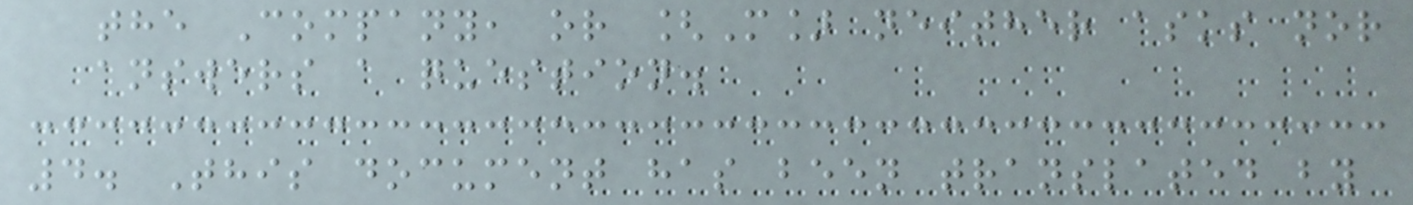the Company, or [M] neither asks nor
answers a question.
4. This document has been translated by
